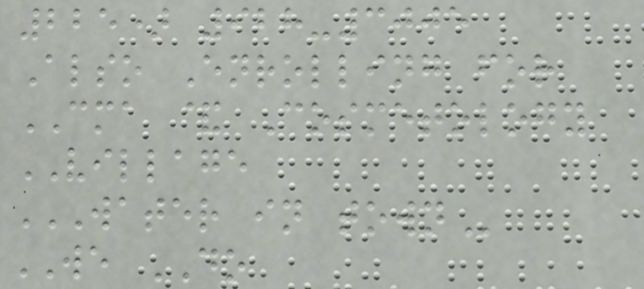225) 928-3005
Also Enrolling for
CMA & Cosmetology
VILLAGE
WATER IN TOWN
WE DO
